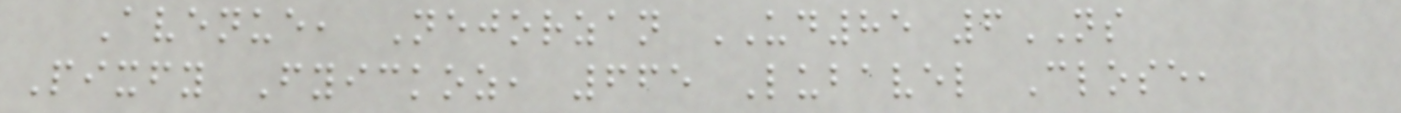Avenue, Nejorzan UD85 6NS
Pixfy Fyickoz, 665 Lubavel Close,
